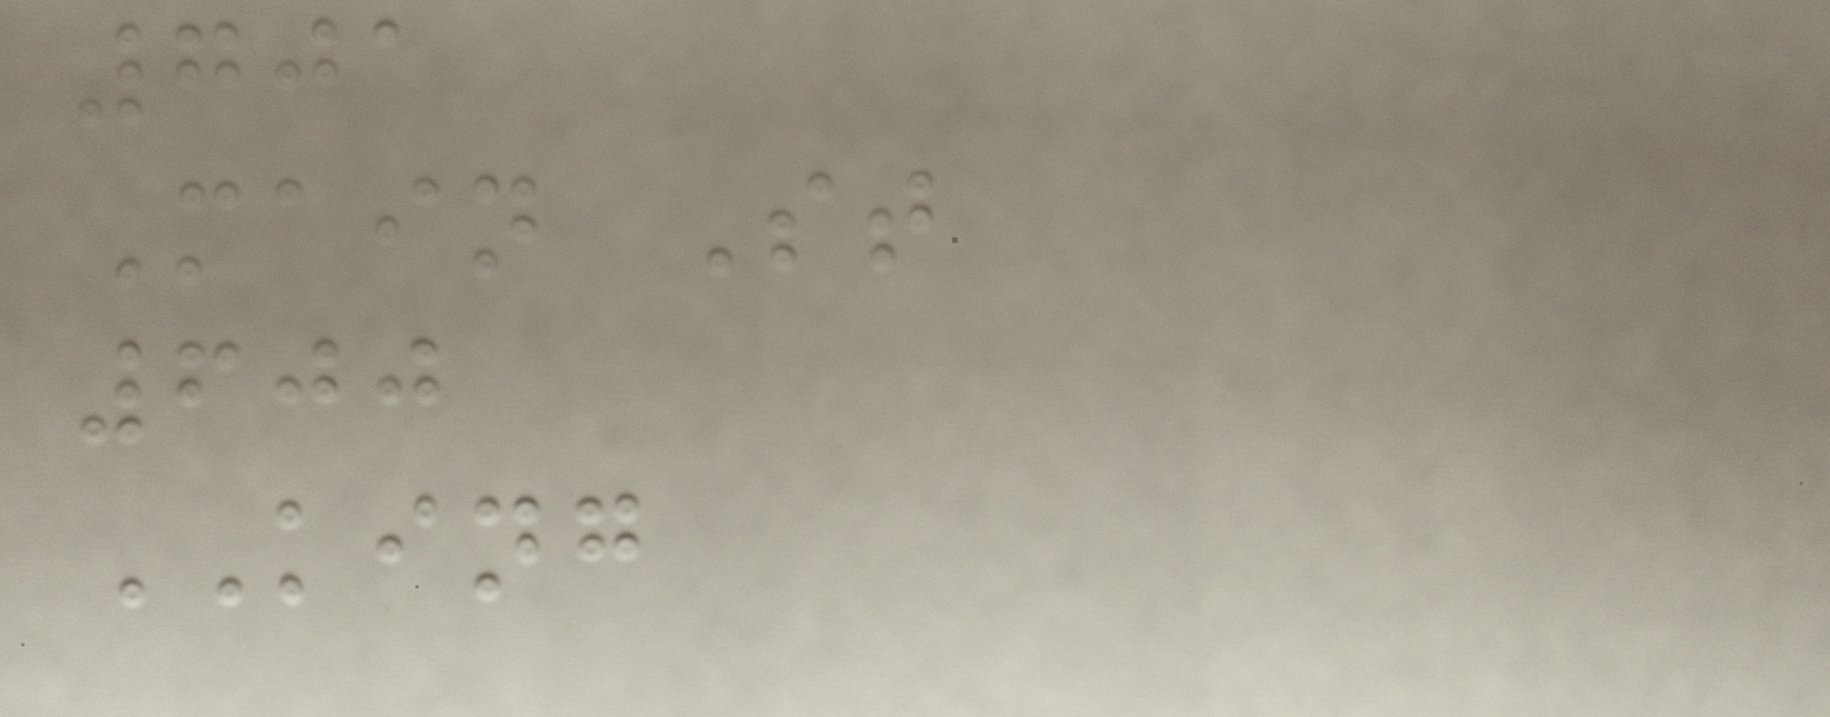701
Main St
600
KING
